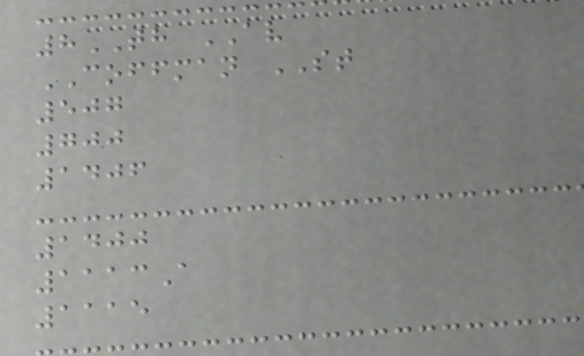8TH AV
COFFMAN ST
507
700
1406
1400
1113A
1115
